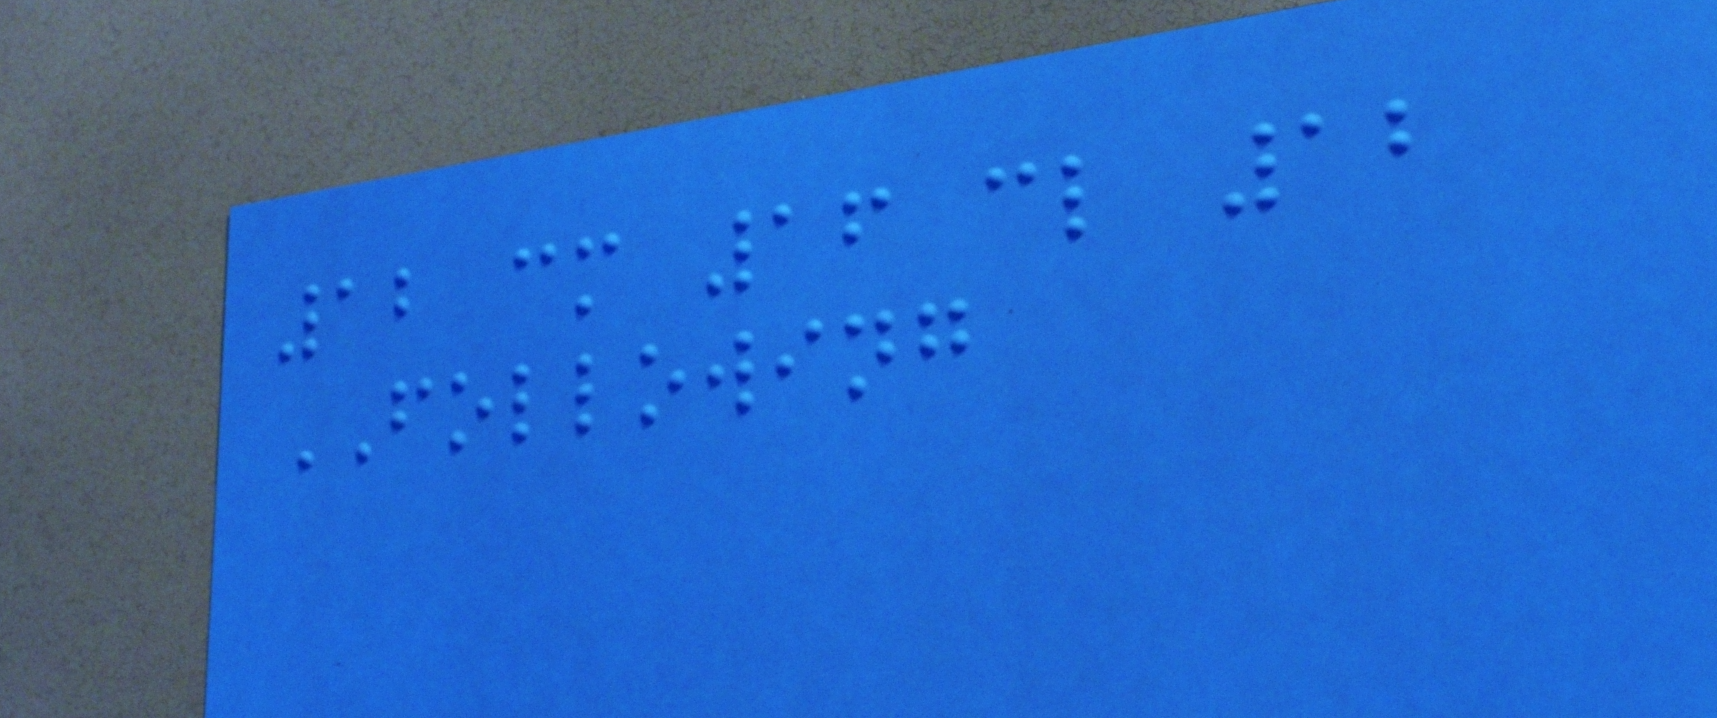12 cm 16 cl 12
FOLLOWING
